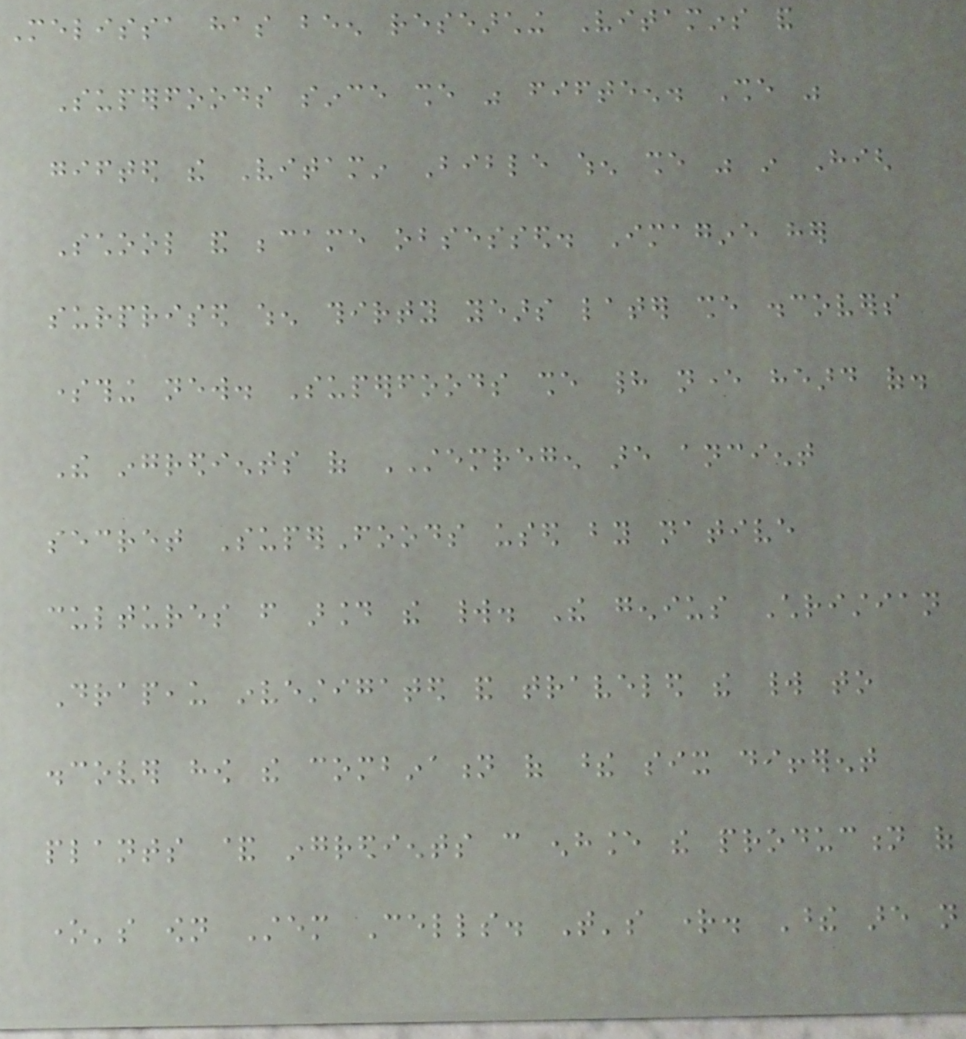Melissa has been researching Vitamins and
Superfoods since she was fifteen. She was
gifted the Vitamin Bible when she was in High
School and became obsessed. Imagine her
surprised when thirty years later she discovers
something new. Superfoods she had never heard of.
The ingredients of STEMREGEN are ancient
secret SuperFoods used by native
cultures from around the world. The genius Christian
Drapeau investigated and traveled the world to
discover how the combination of these six different
plants & ingredients can enhance the production of
one's own Stem Cells. That's right. These are not
